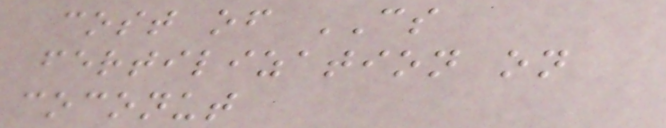cost of CS
fertilization on
coconut
